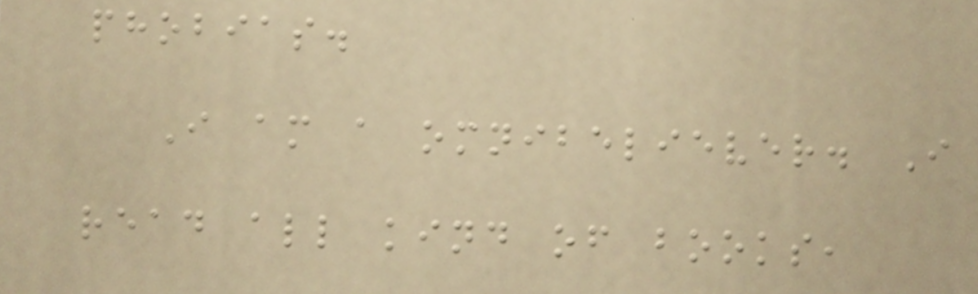phobias.
I am a omnibeliever. I
read all kind of books,
